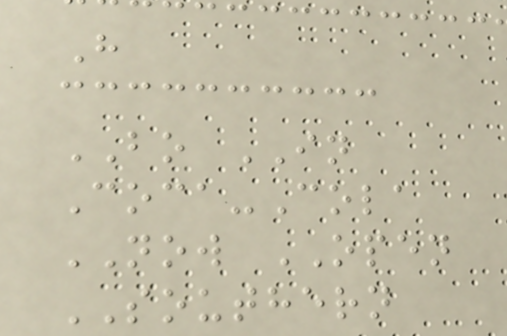H
BO IN
Coca-Cola
NOW OPEN
SOUTHERN
